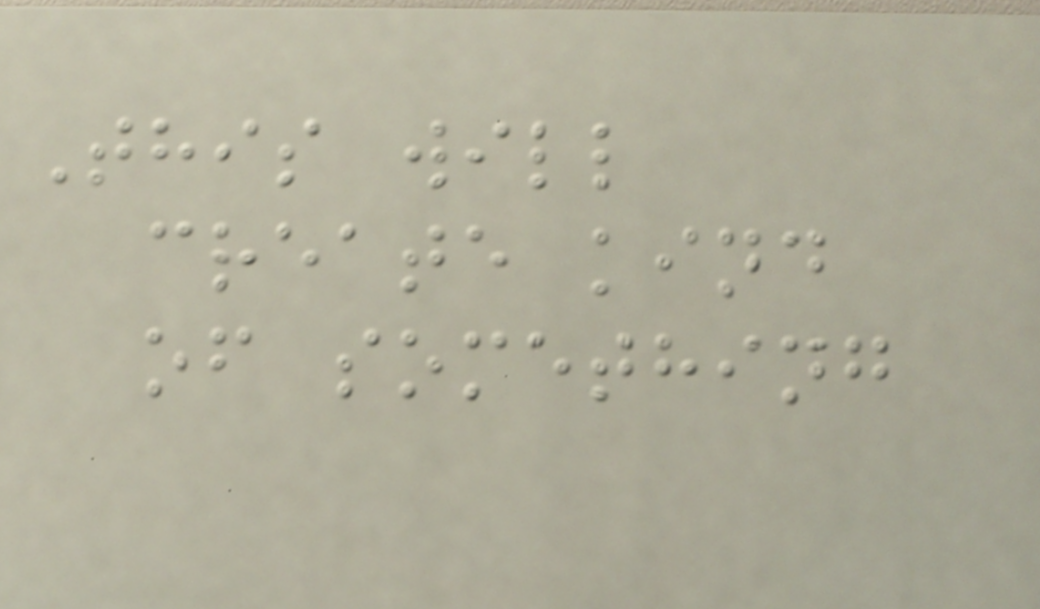This will
create kind
of something
